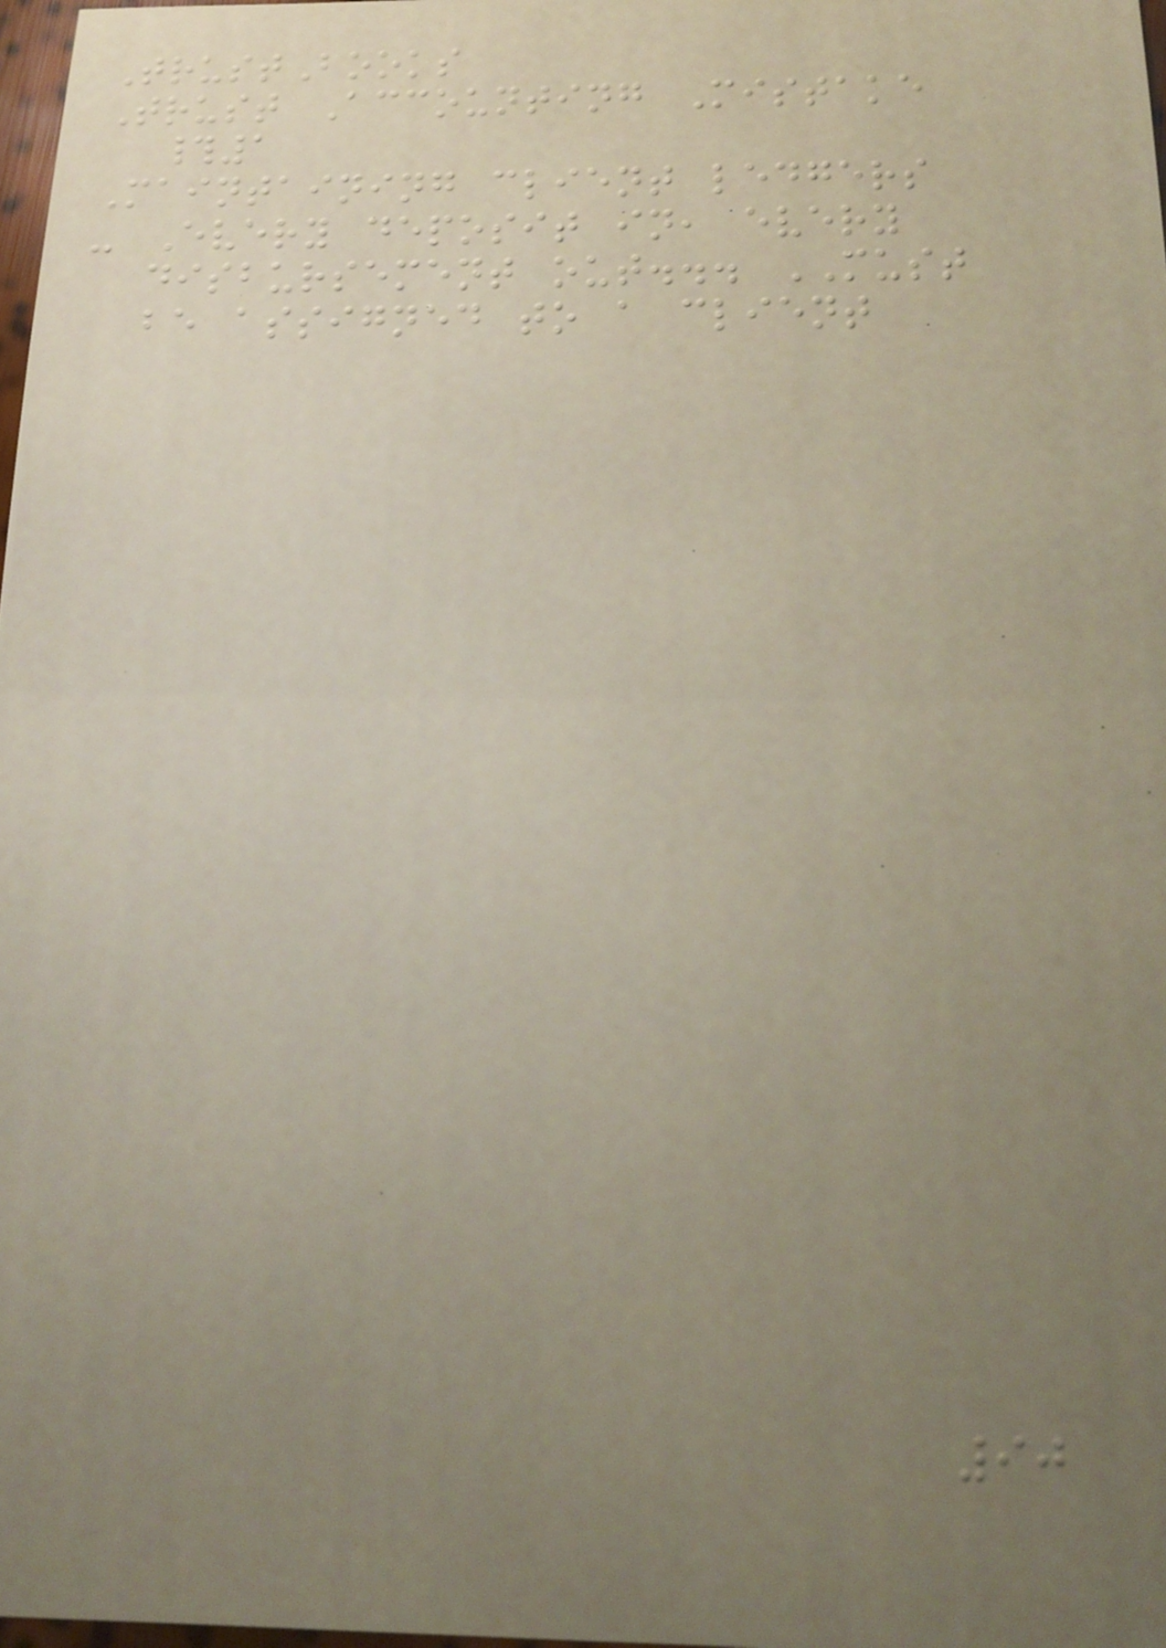TrustBooks
Trust Accounting Mistake
#1
Maintaining client ledgers
- Every deposit in, every
disbursement out... MUST
be assigned to a client
90
